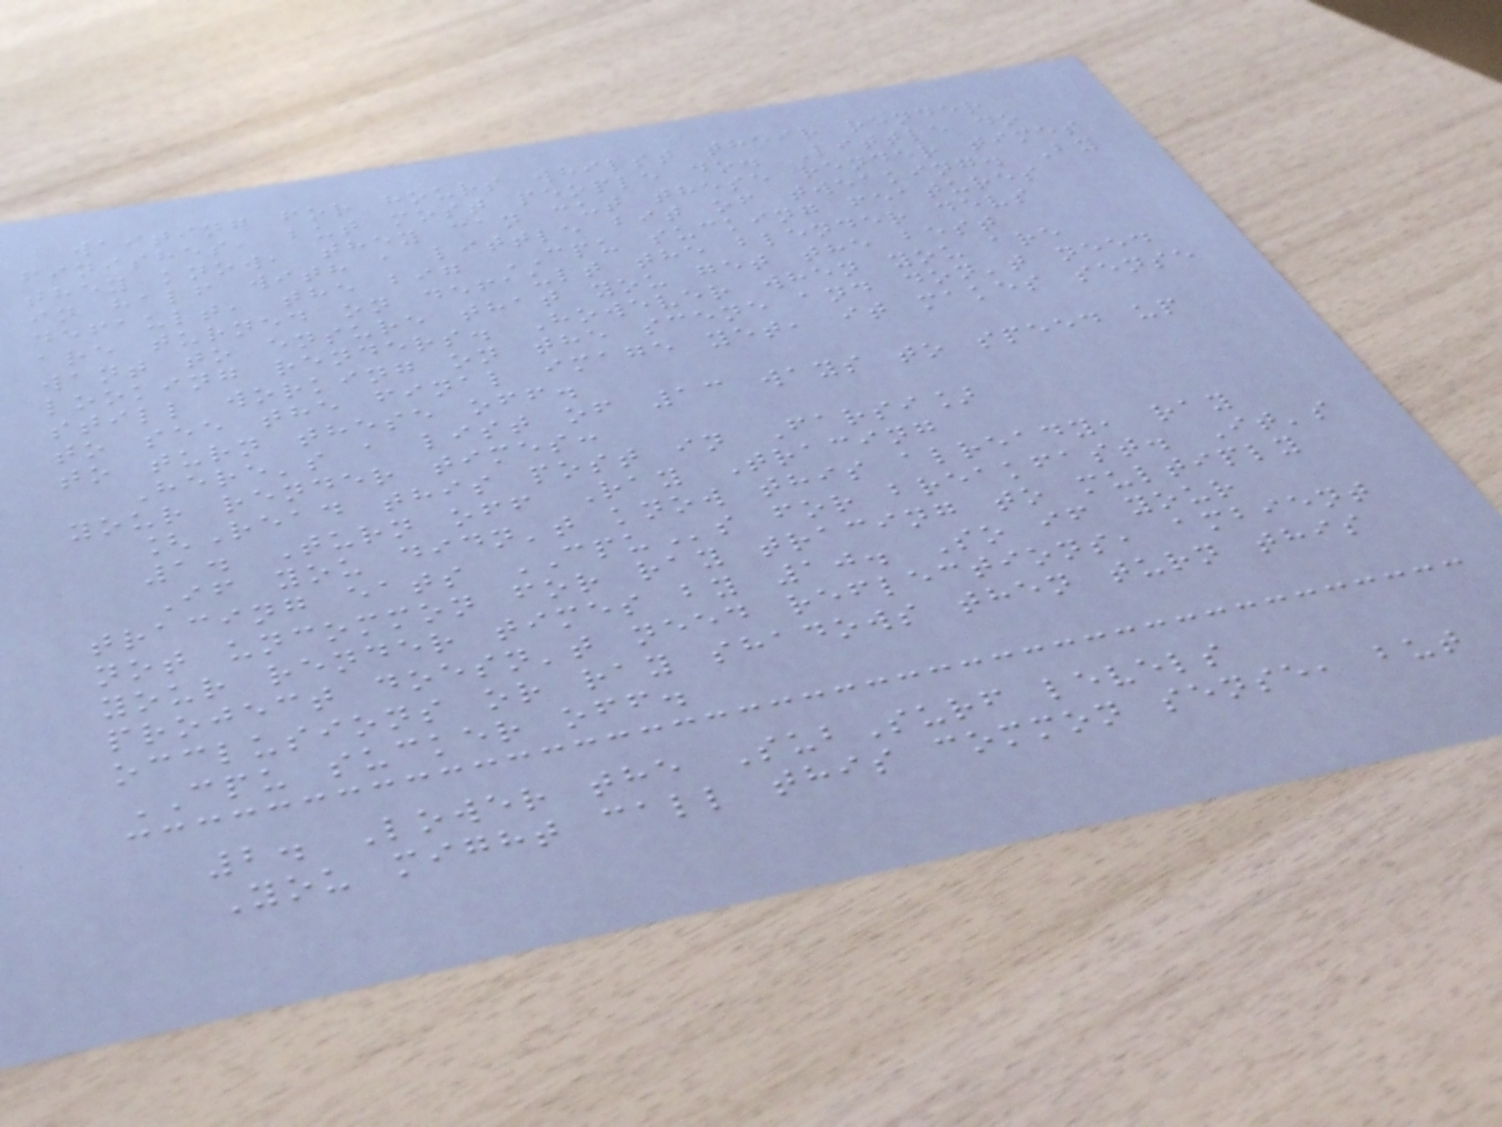waiting for hours whilst their render
finishes, but most people do. Little do
they know, they can cut these render times
in half with a little bit of tweaking. By
default, the big CPU sucking features
are turned on default the blender devs
want to ensure that you get the best
looking renders. However when you are
still working on the scene and don't need
to see the final image yet, it makes sense
to turn these off.
Here's a list of 13 ways to speed up
your render times:
[Read this post in Farsi]
1. Turn off Ray Tracing
If you didn't know this already, ray
tracing eats CPUs for breakfast. It's
not uncommon for ray tracing to multiply
your render times by 10. So if your
project doesn't need reflections, ambient
occlusions or ray shadows then turn this
CPU sucker off.
2. Lower the SubSurf levels
You might call this common sense, but
